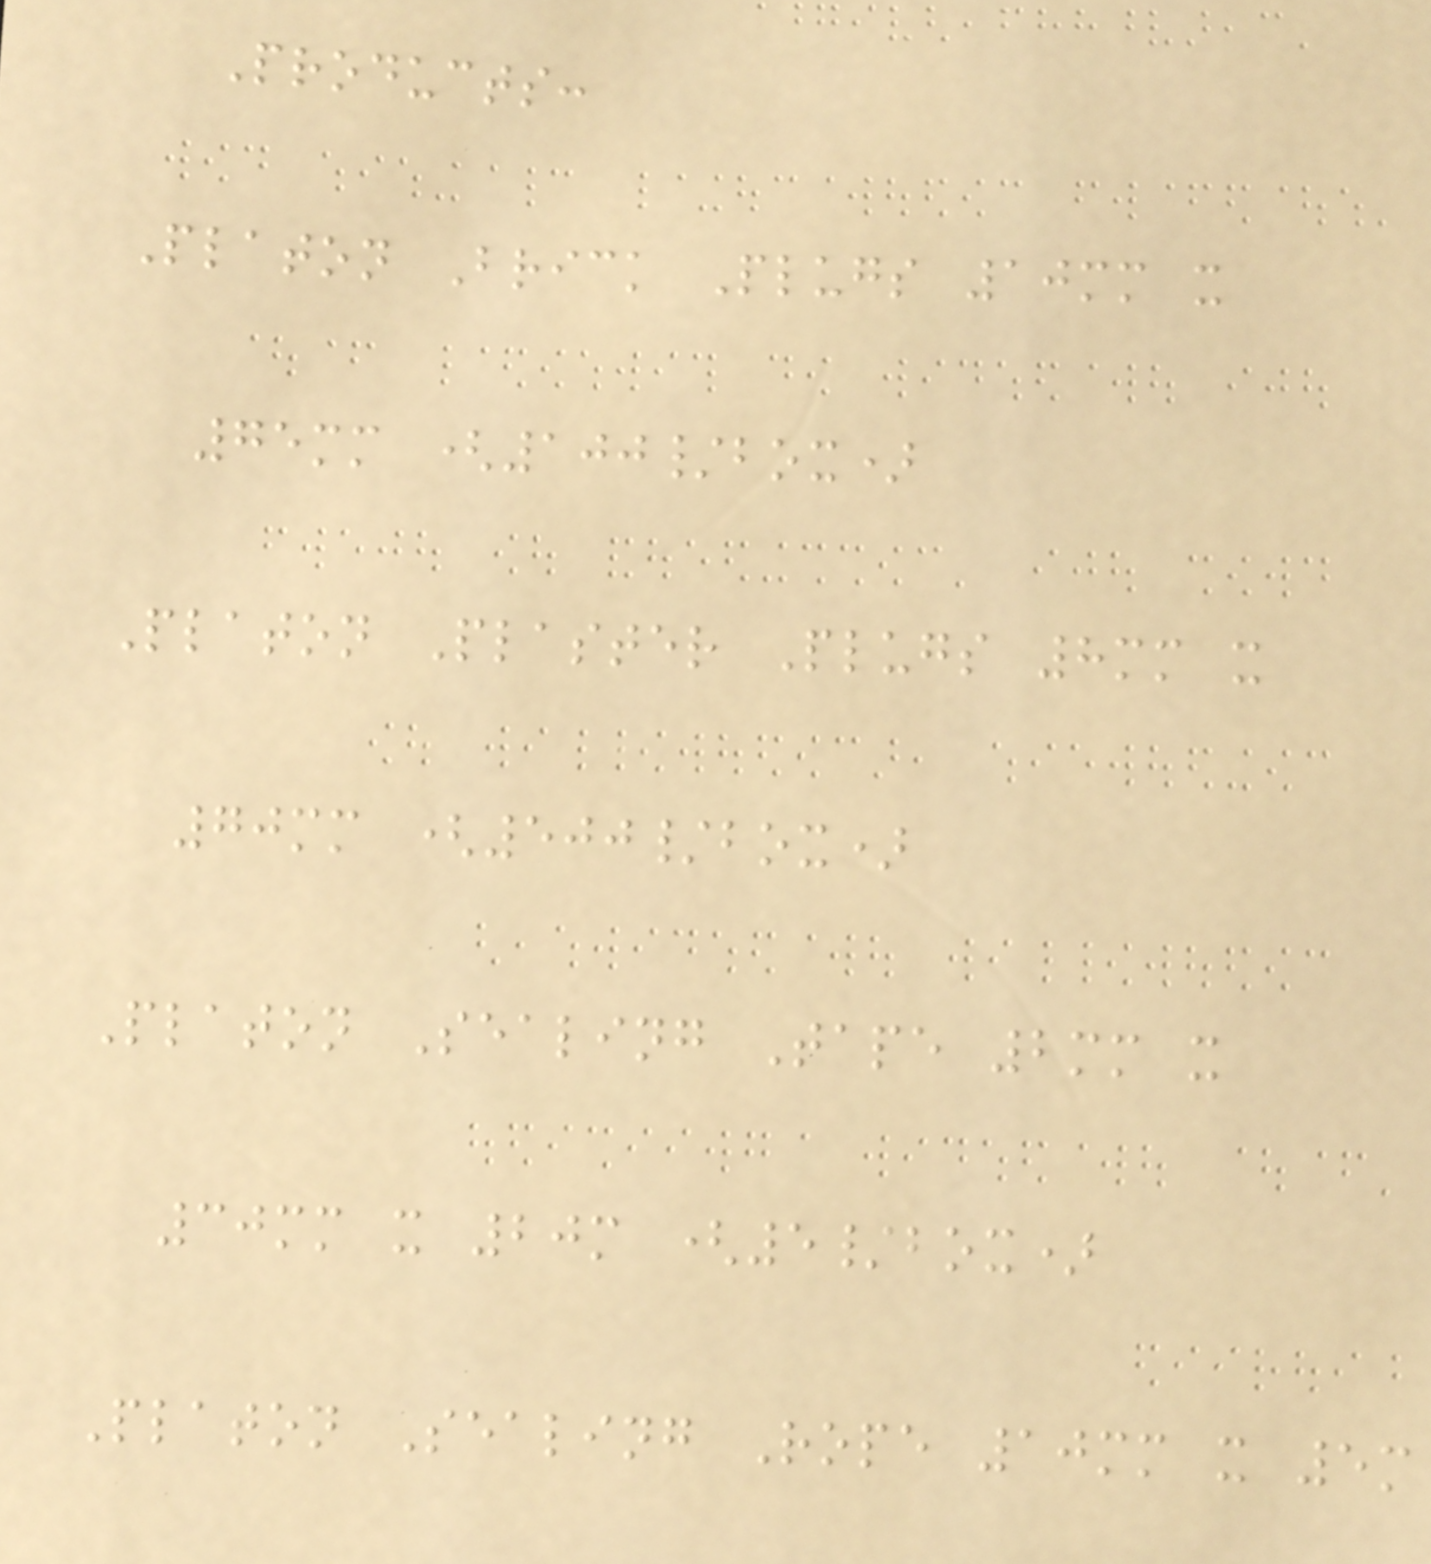Products:
Platon Brick Plugs 10mm x
75mm (100/box)
Platon Plaster Plugs 8mm x
70mm (500/box)
Platon Sealing Tape 2mm x
30mm x 20m (5/box)
Platon Sealing Rope 10mm x 5m
